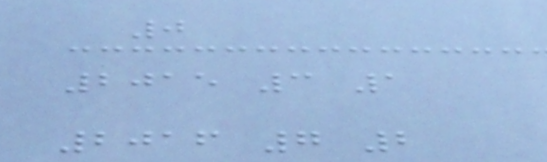0
2015 3 1
2016 7 2
